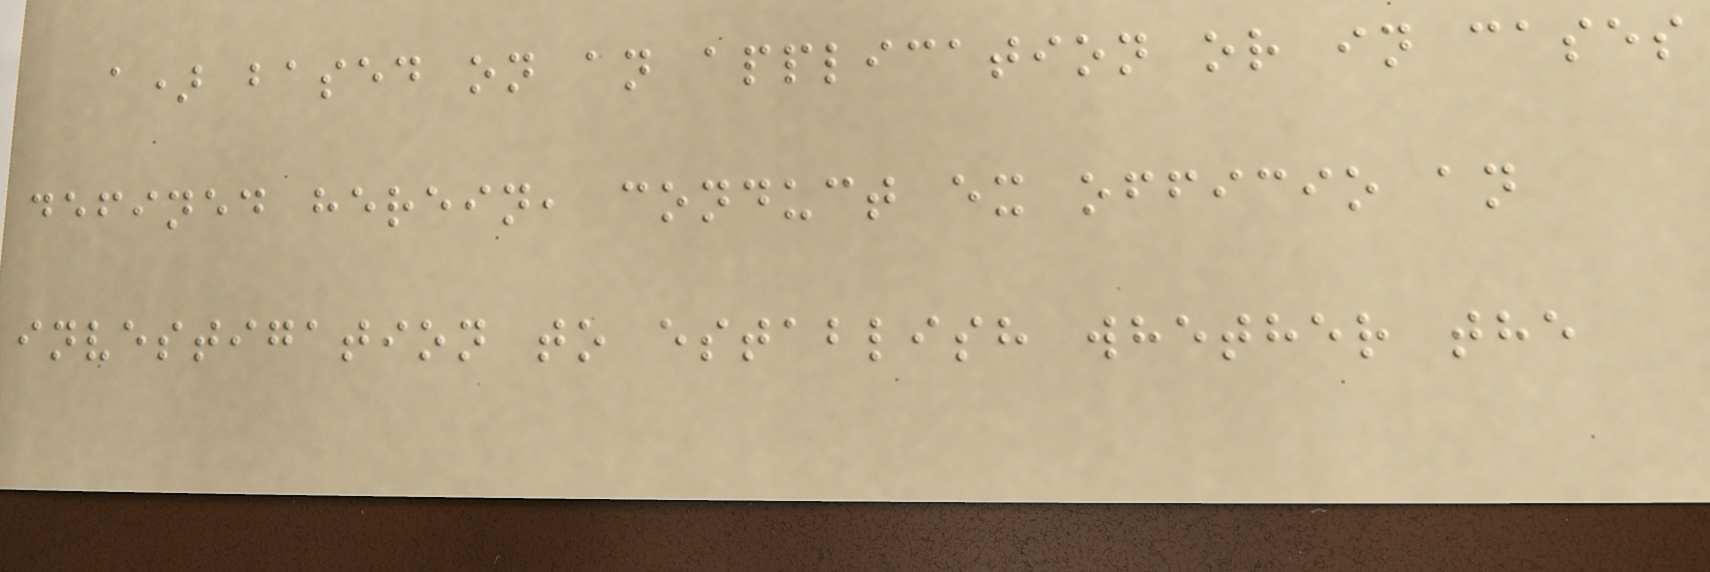a) based on an application or in cases
defined herein, conduct ex officio an
investigation to establish whether the
